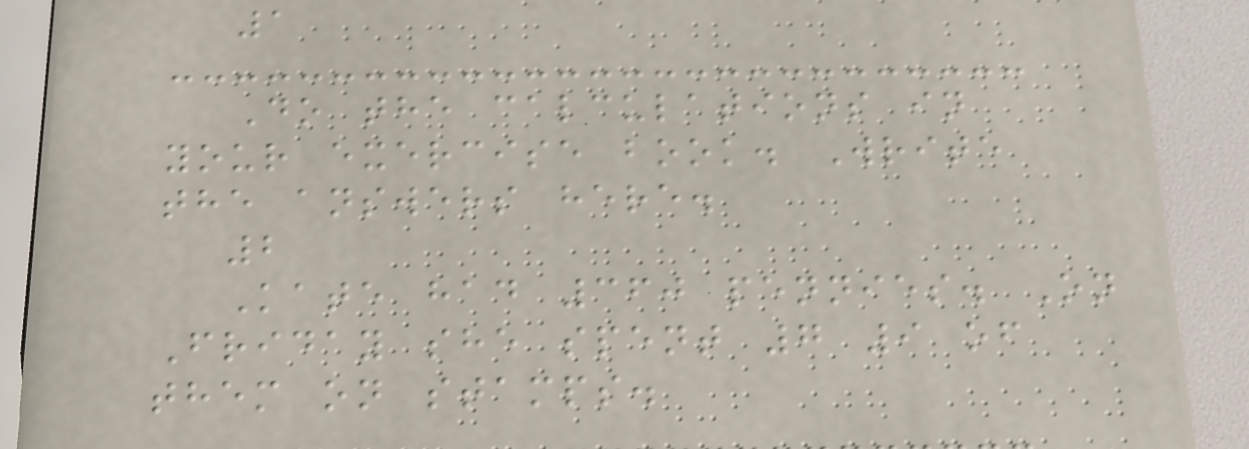1
Do the calculations in
your exercise book. Write
the answers here.
2
Kate had 360 pennies. On
Friday she spent 7 9 of
them on stamps.
